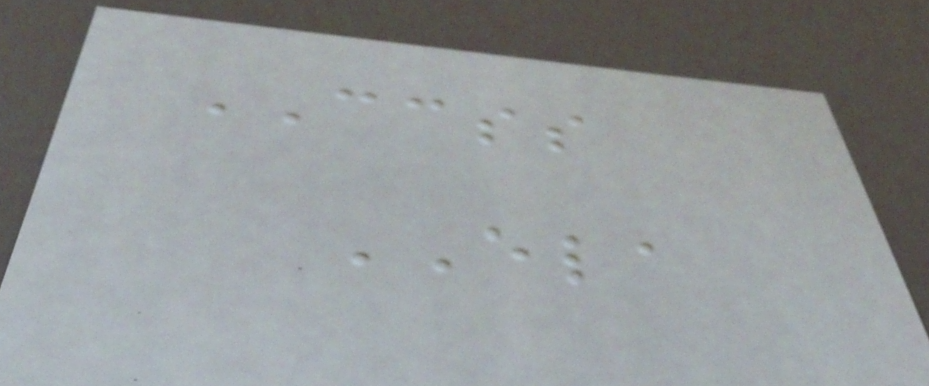CCSS
ELA
